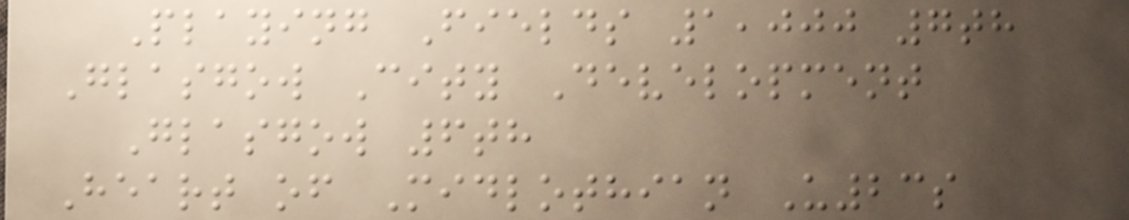Playing Fields 1,000 7th
Glasgow City Development
Glasgow 6th
Heart of Midlothian U23s
